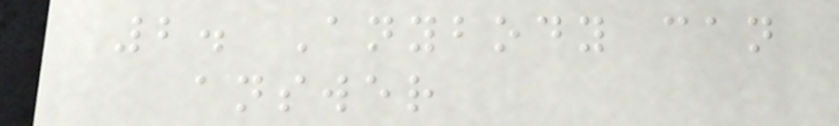2. Anybody can
answer
